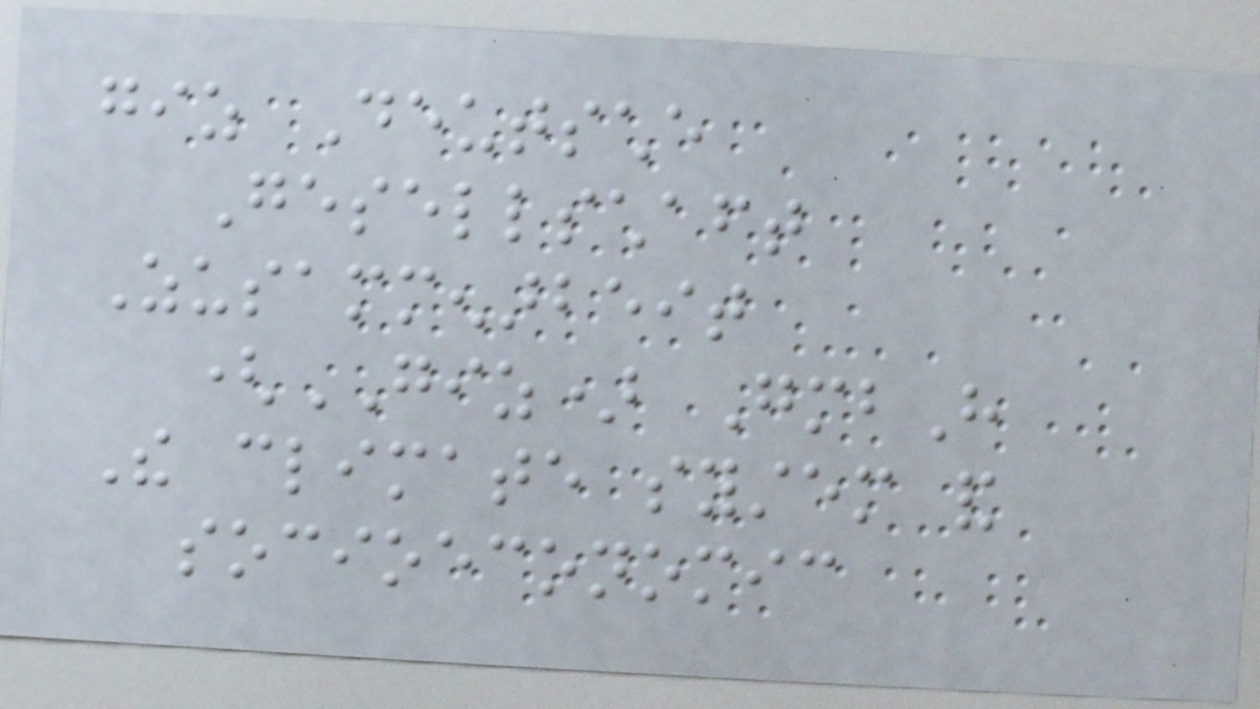giz Deutsche
Gesellschaft
Zusammenarbeit
(GIZ) GmbH
The climate system and
socioeconomic
